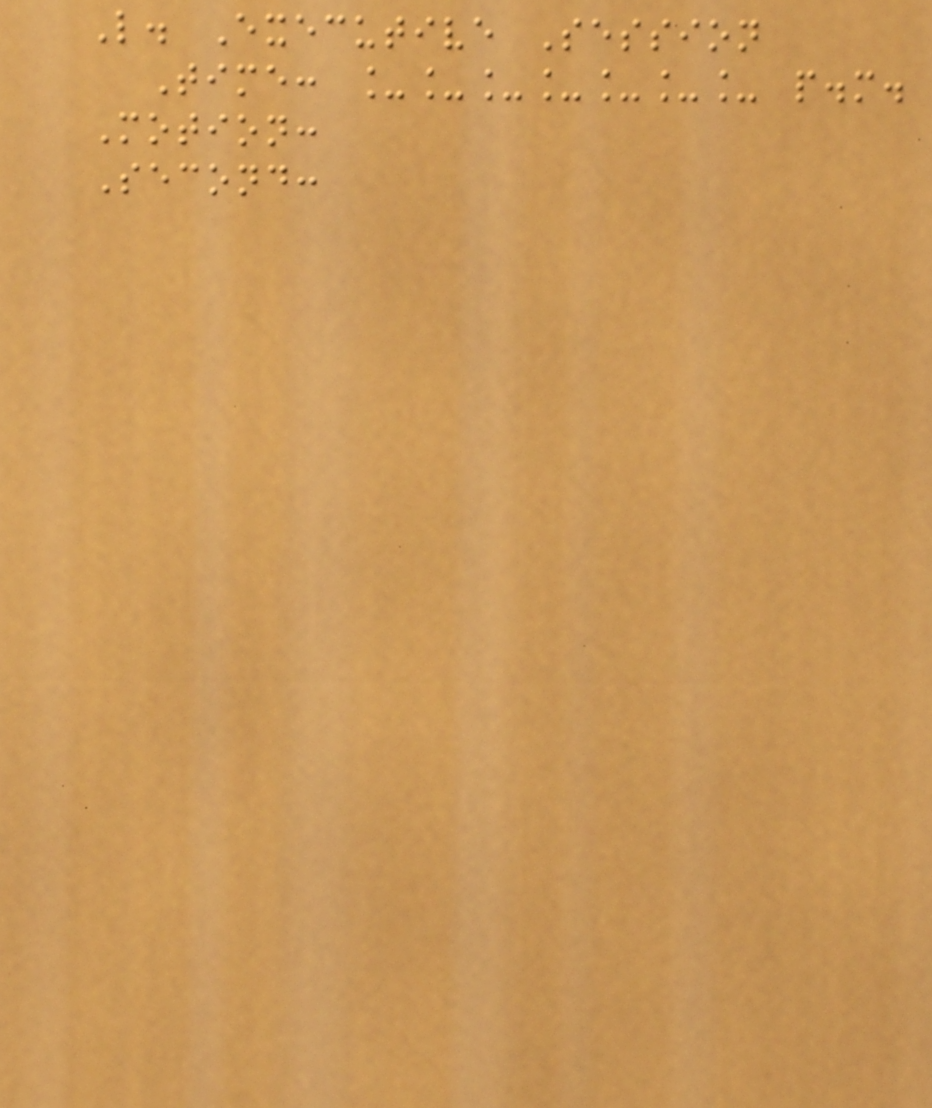L. Executive Session
Time: _______ p.m.
Motion:
Second:
